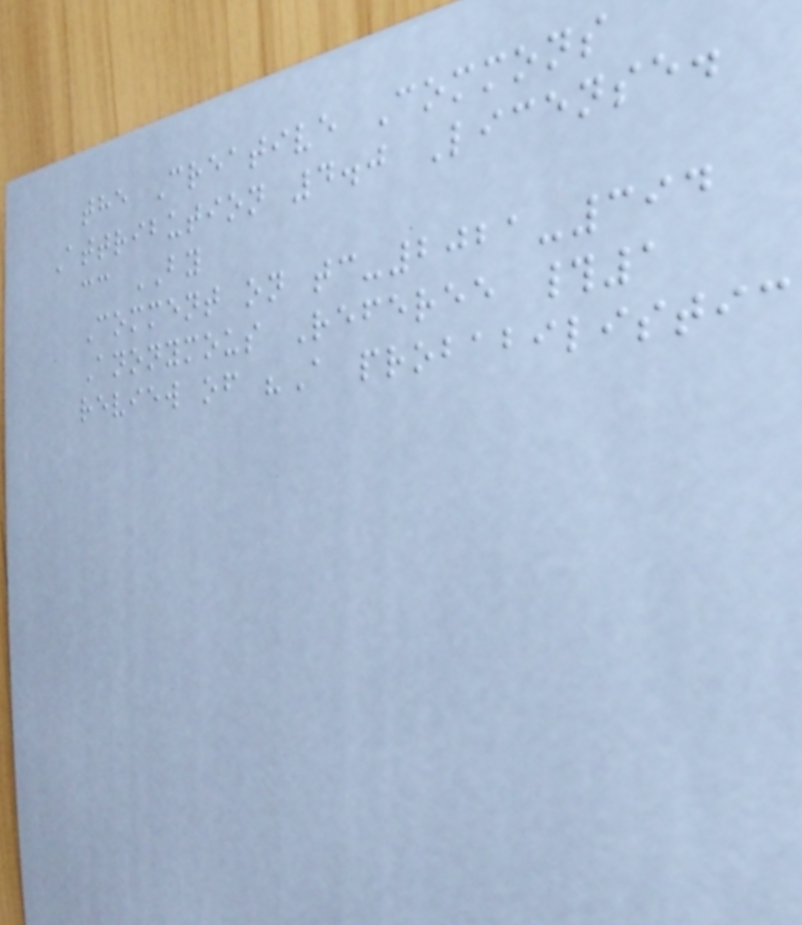the Creative Commons
Attribution 4.0 License.
cc BY
Comment on tc-2021-394
Anonymous Referee #1
review of "A probabilistic
